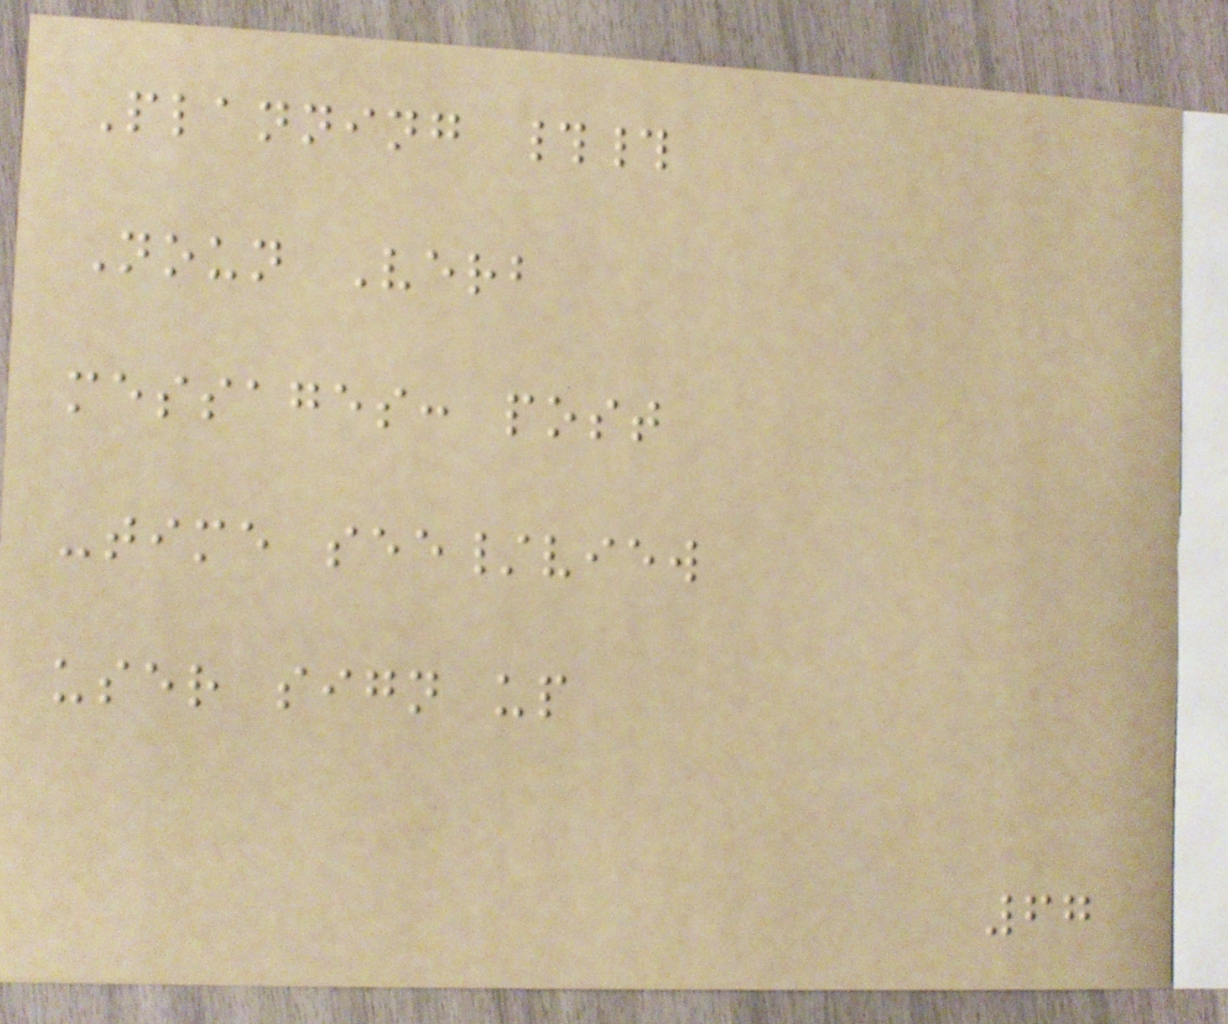Planning ##
Noun Verb
messages: post
-time see/view
user sign up
67
